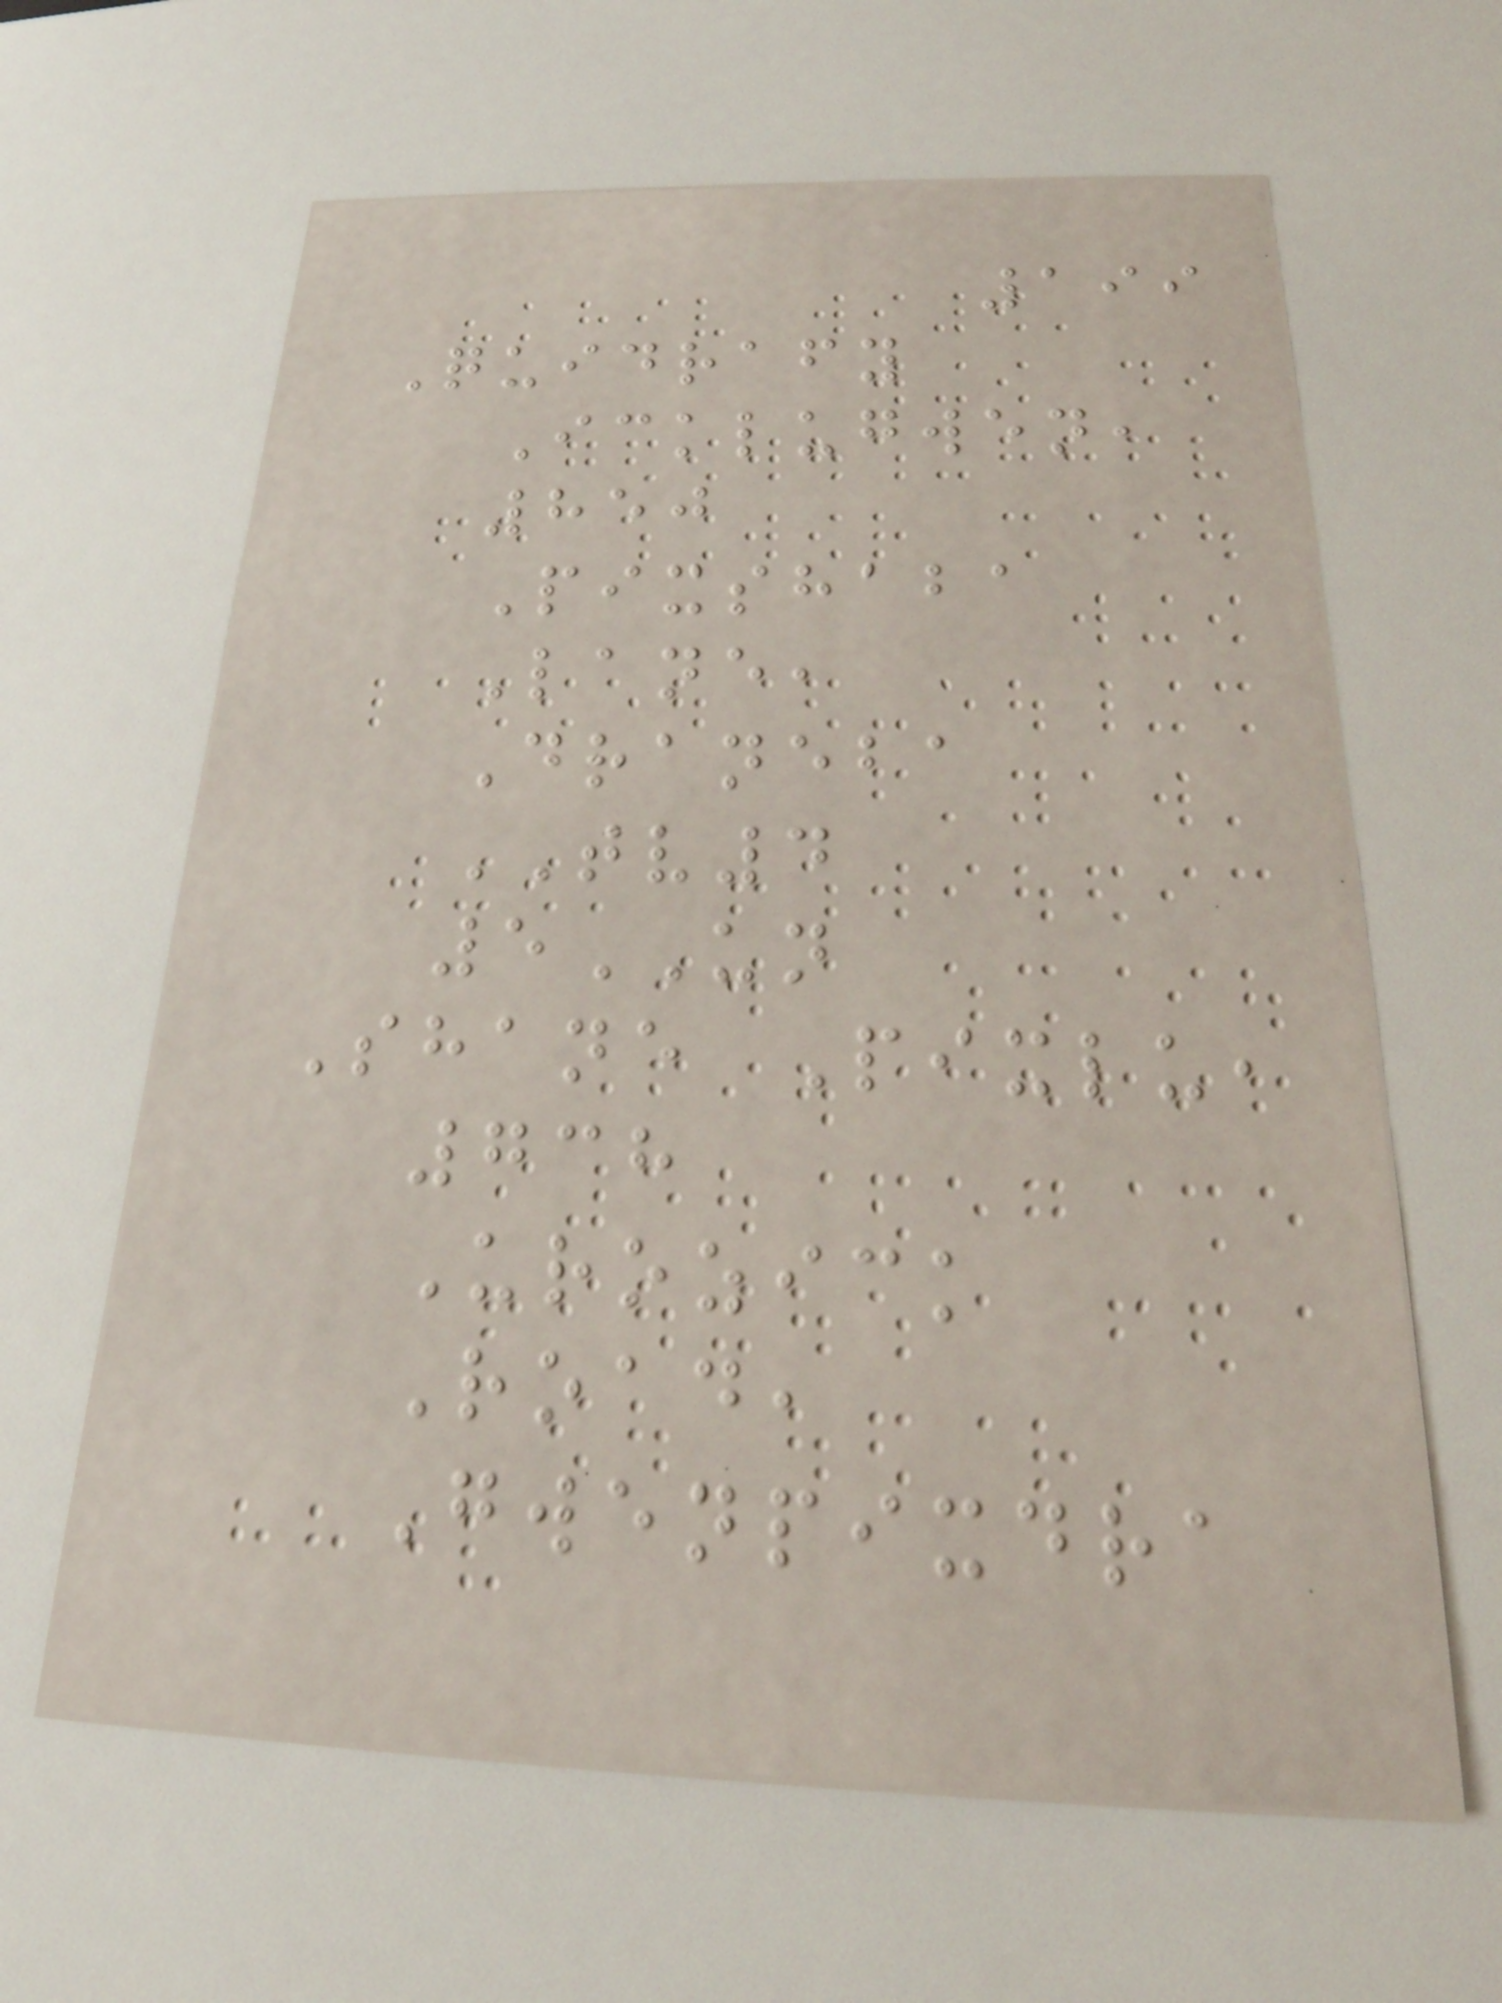199
Quidrafy
Icklugwen,
850
Pixshaba
Lane,
Draneba
TV4
5UN
Shane Pixlu,
738
Urozick
Road,
Gwenpixdra
